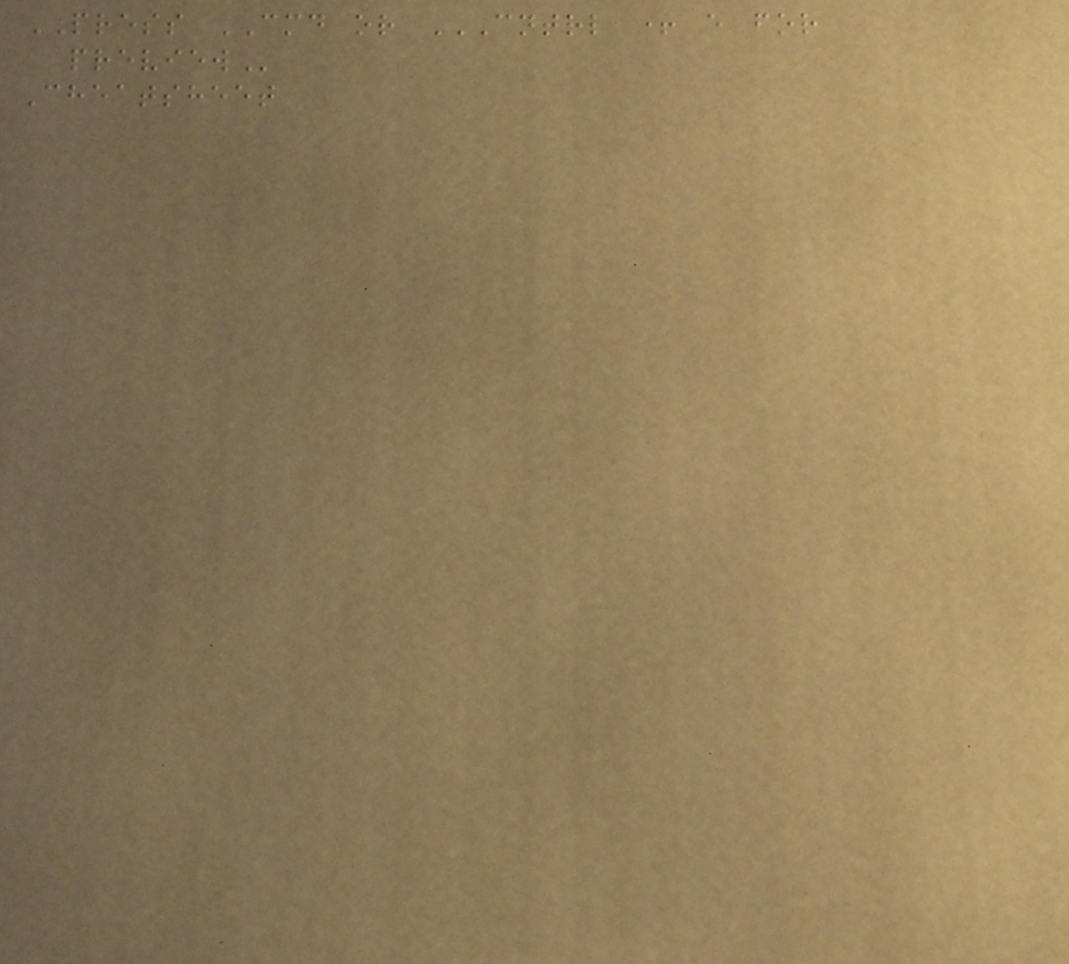PRESS CMD or CNTRL + E FOR
PREVIEW
Cheatsheet
